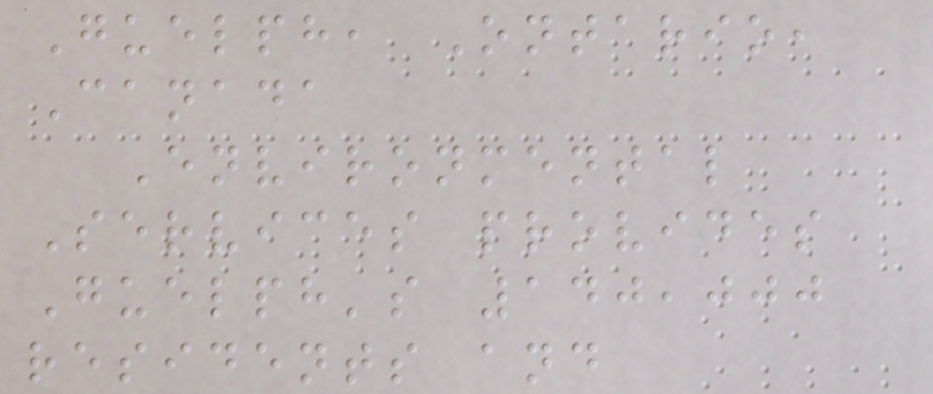Guelph, Ontario,
Canada
Environmental
Services provides
Guelph's 140,000
residents and
